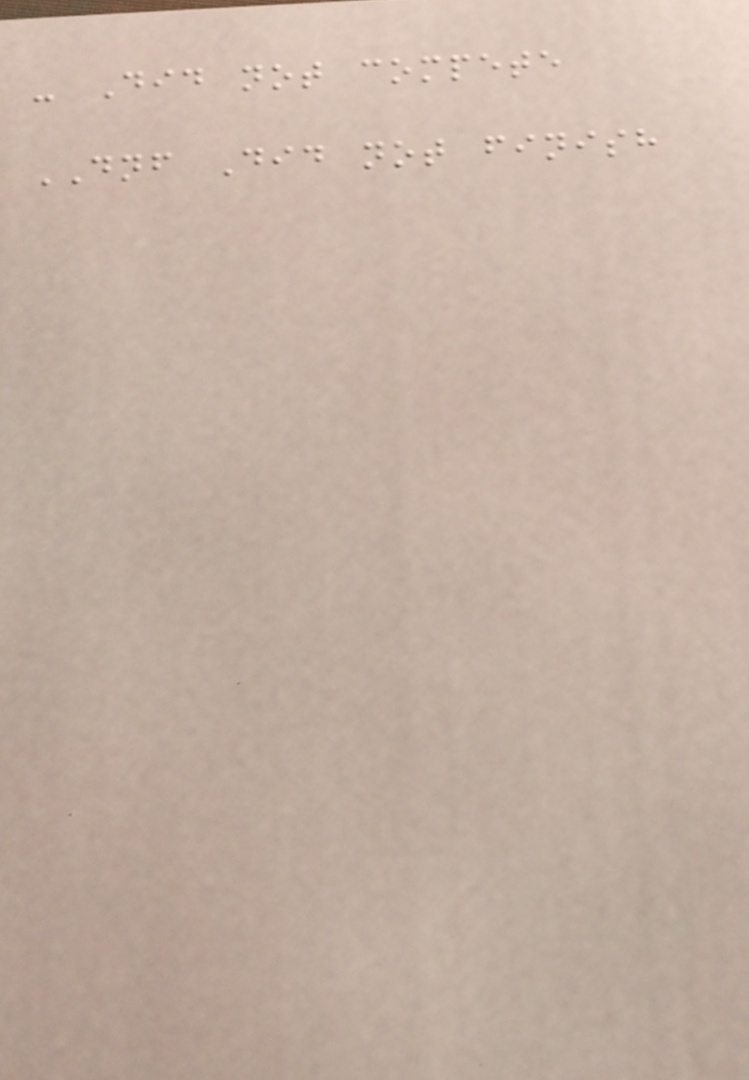- Did not compete
DNF Did not finish
